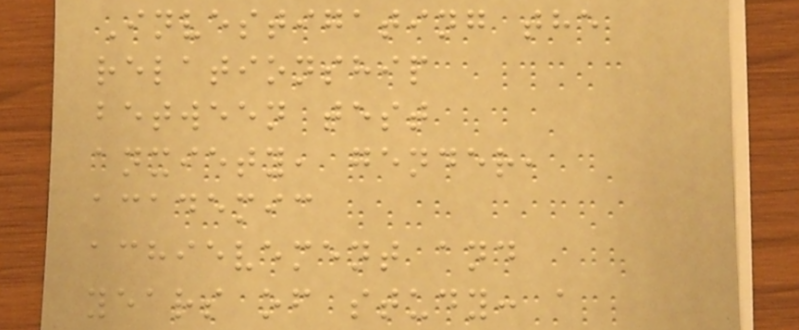Investigating the
relationship
between test
anxiety, gender,
academic
achievement and
years of study: a
